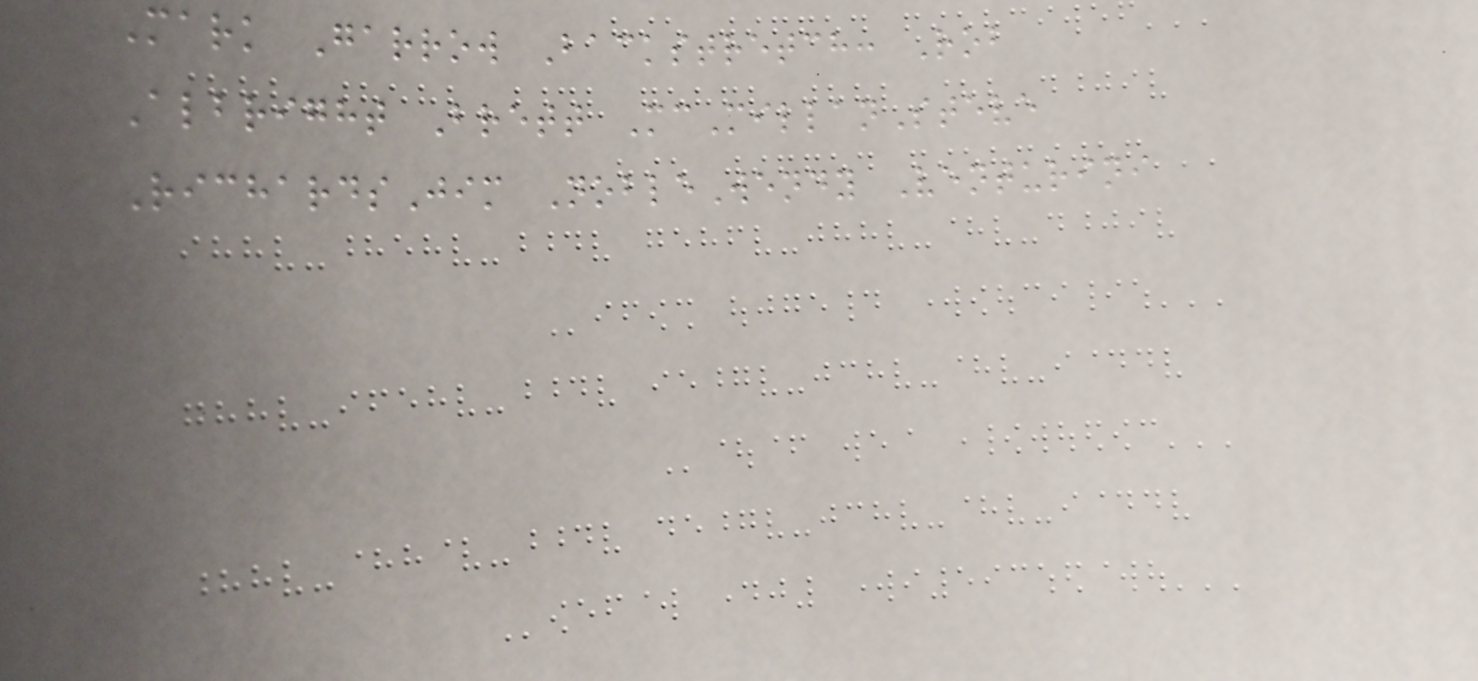Mark Garrow Backstretch: Rob
Albright Brett McMillanSteve
RichardsJim NobleWendy Venturini
